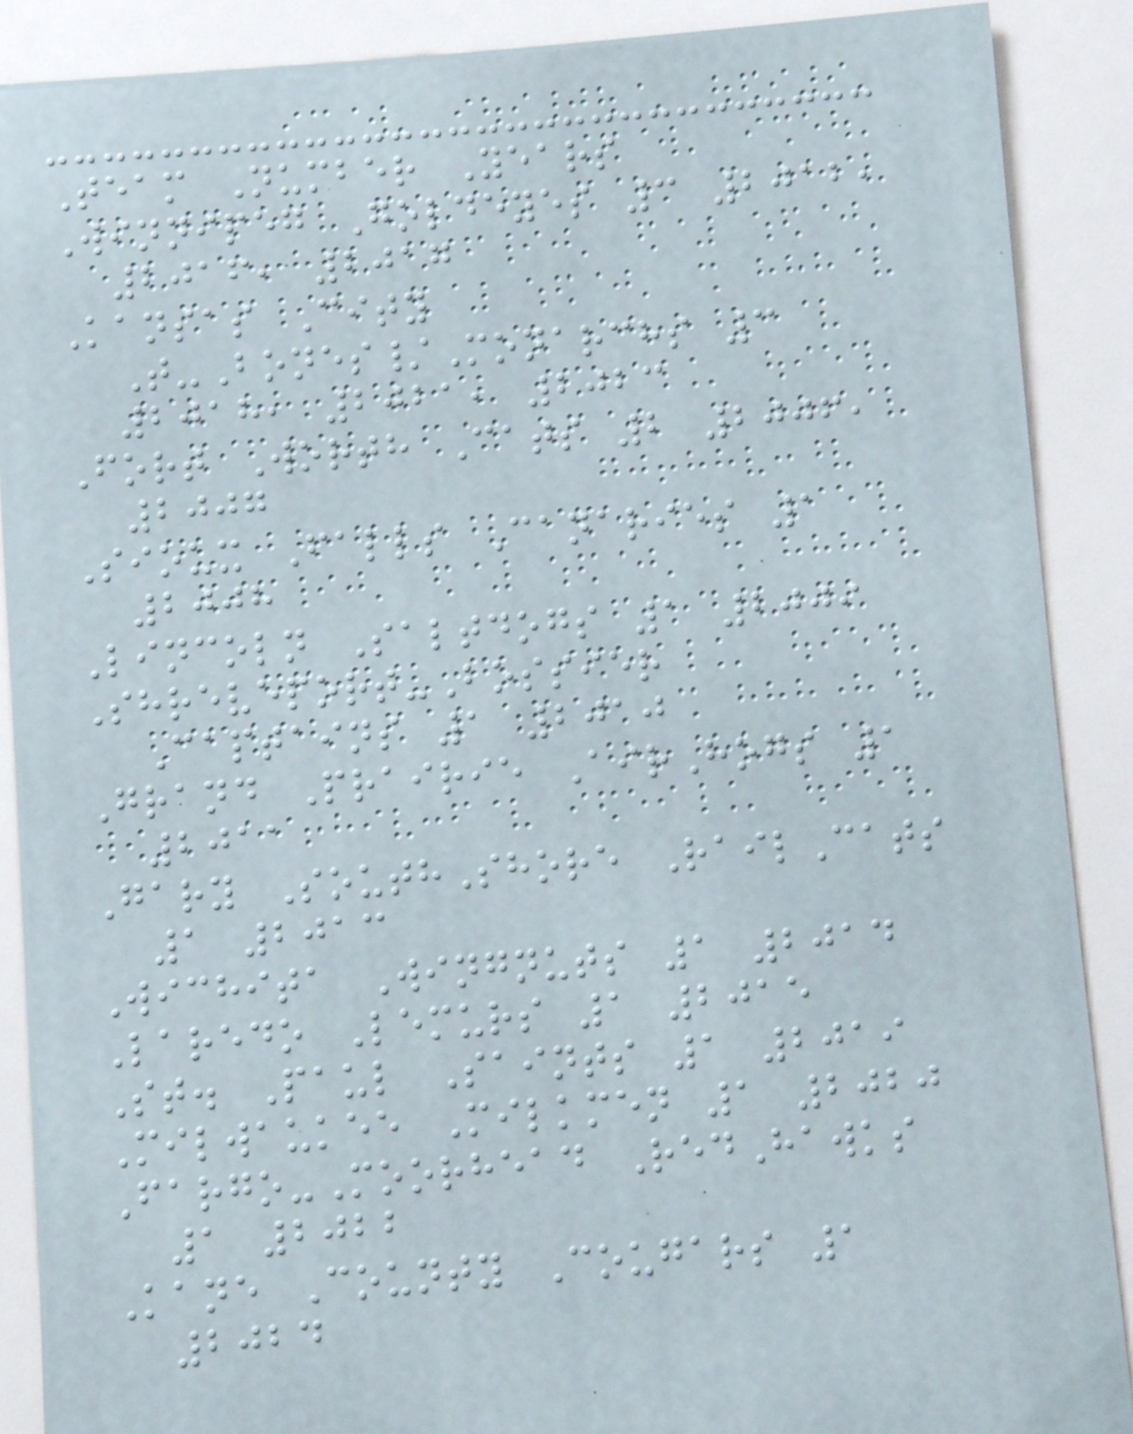Team Number Years
Winnipeg Goldeyes 3 2012,
2016, 2017
Kansas City
T-Bones/Monarchs 3
2018, 2021, 2023
Fort Worth Cats 2 2006,
2007
Sioux Falls Canaries 1
2008
Lincoln Saltdogs 1 2009
Shreveport-Bossier
Captains 1 2010
Grand Prairie AirHogs 1
2011
Gary SouthShore RailCats
1 2013
Wichita Wingnuts 1 2014
Laredo Lemurs 1 2015
St. Paul Saints 1 2019
Milwaukee Milkmen 1 2020
Fargo-Moorhead RedHawks
1 2022
Kane County Cougars 1
2024
